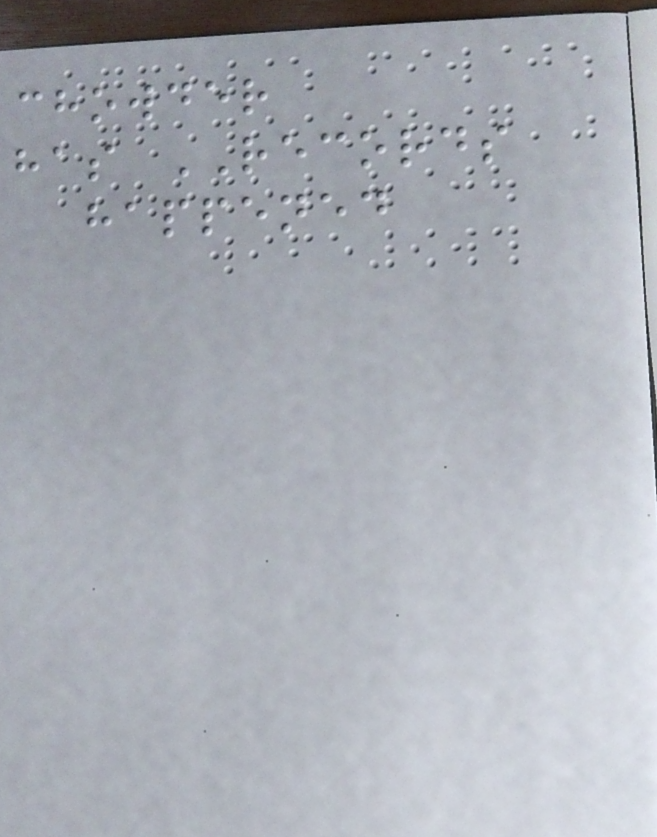chowder
has RECORDS
happened
